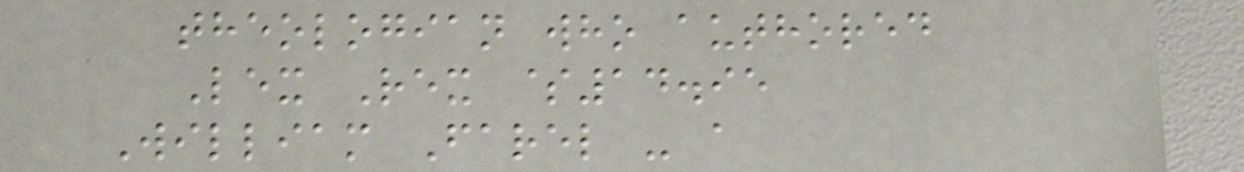theologian who authored
Lex Rex $14.95
William Farel - a
